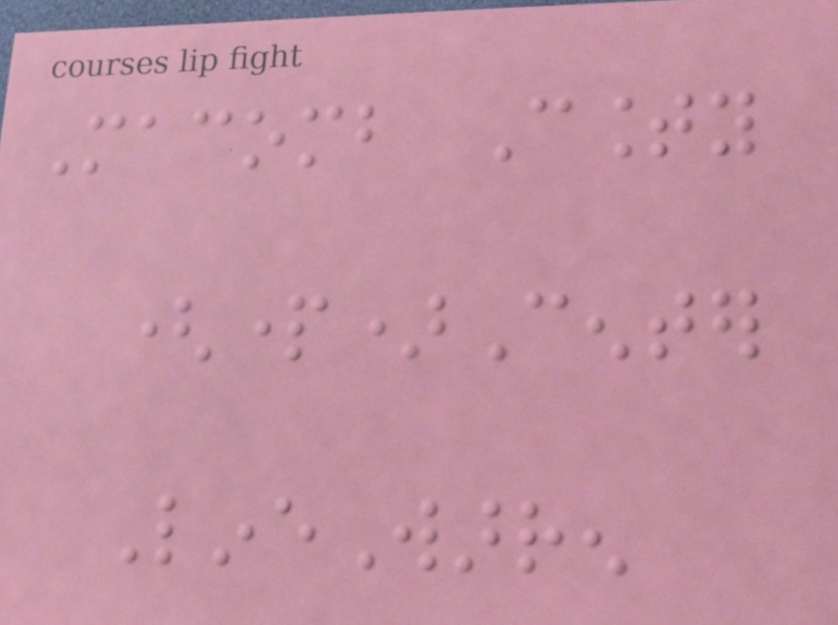Macomb County
(part)Center
LineWarren
